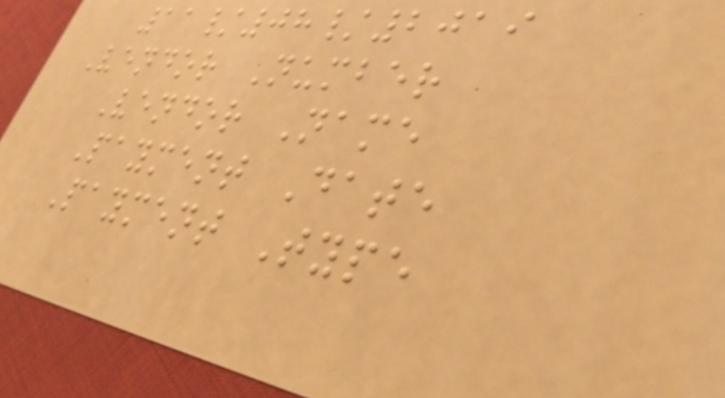11/08/2019
Vendor Number
Vendor Name
Payment Date
Payment Type
